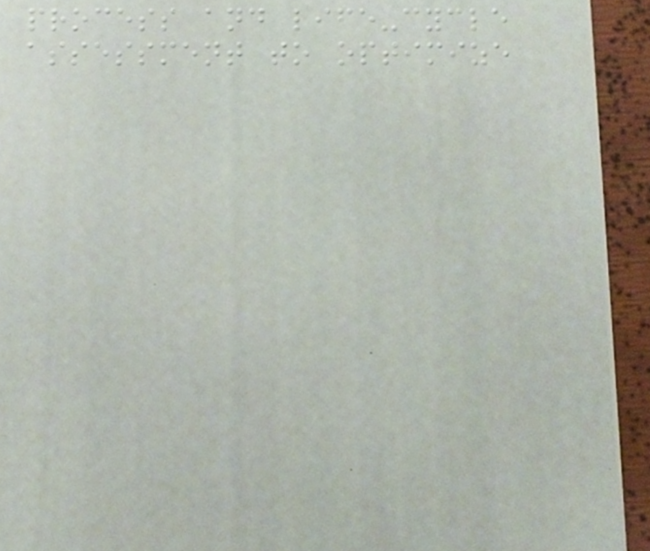process and life-cycle
assessment to optimize
